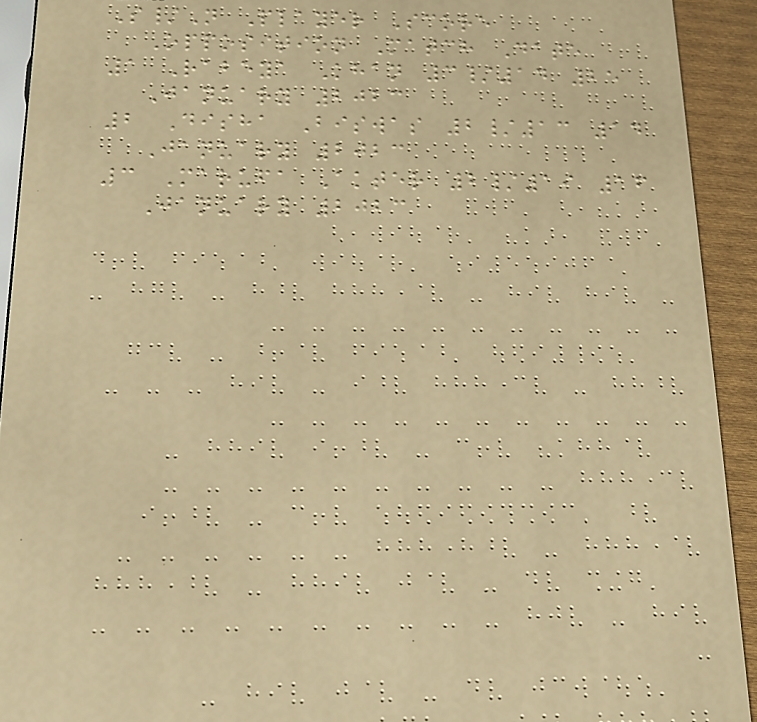S/N Player Score
Opposition Match Date
1 Rabeya Khan 3/14 25
January 2023
2 Disha Biswas 2/13 14
January 2023
3 Marufa Akter 2/19 16
January 2023
